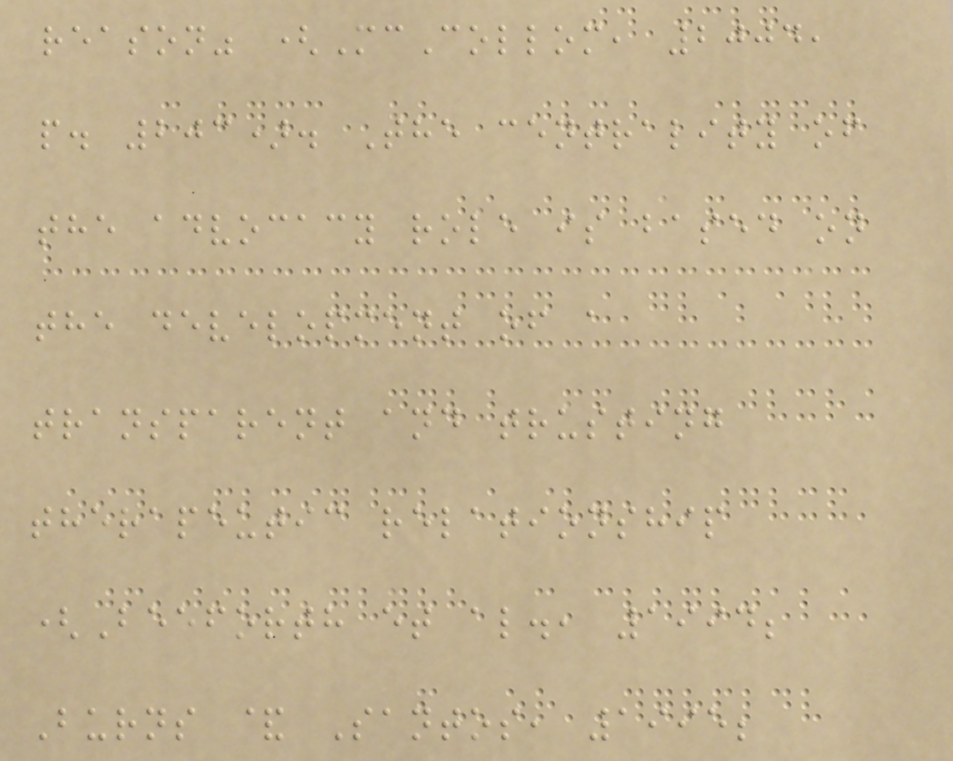reason" (McCollom, 2004,
p. 203). The centrality of
the advocacy role is based on
the development of a
transparent and trusting
therapeutic relationship
(Beeforth et al., 1994;
Burns & Santos, 1995;
